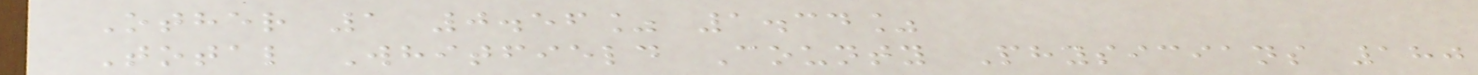Other 1 0.56% 1.34%
Total Whitfield County Physicians 180
